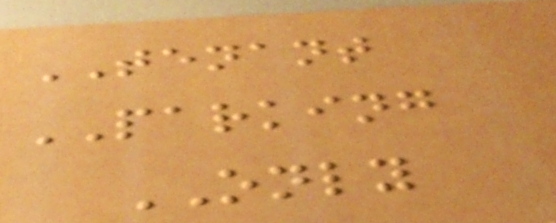TENANT
PARKING
ONLY
